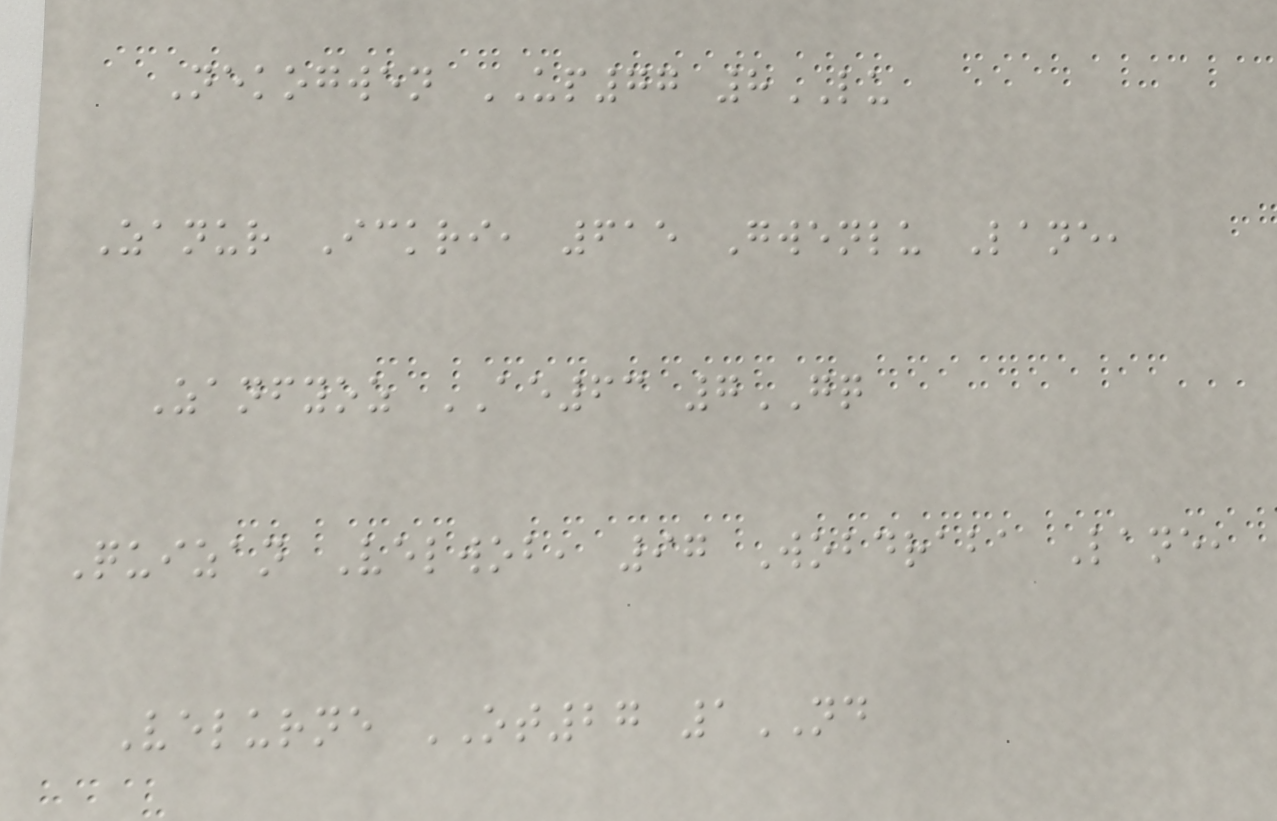Nekogwen UP77 8LU
Zanur Ickri, 615 Gwenlu Lane,
Zanfyoz AE63 7GQ
Quizan Velwob, 97 Wobdraba Lane,
Velurne OT27 1ND
